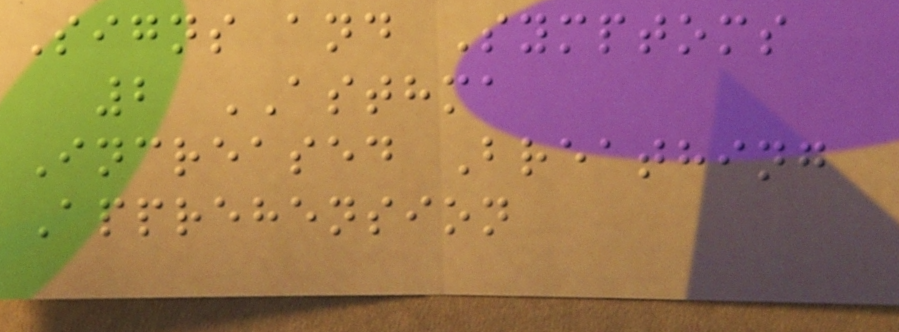Signs and Symptoms
2 ASTHMA
Increased Breathing
Apprehension
